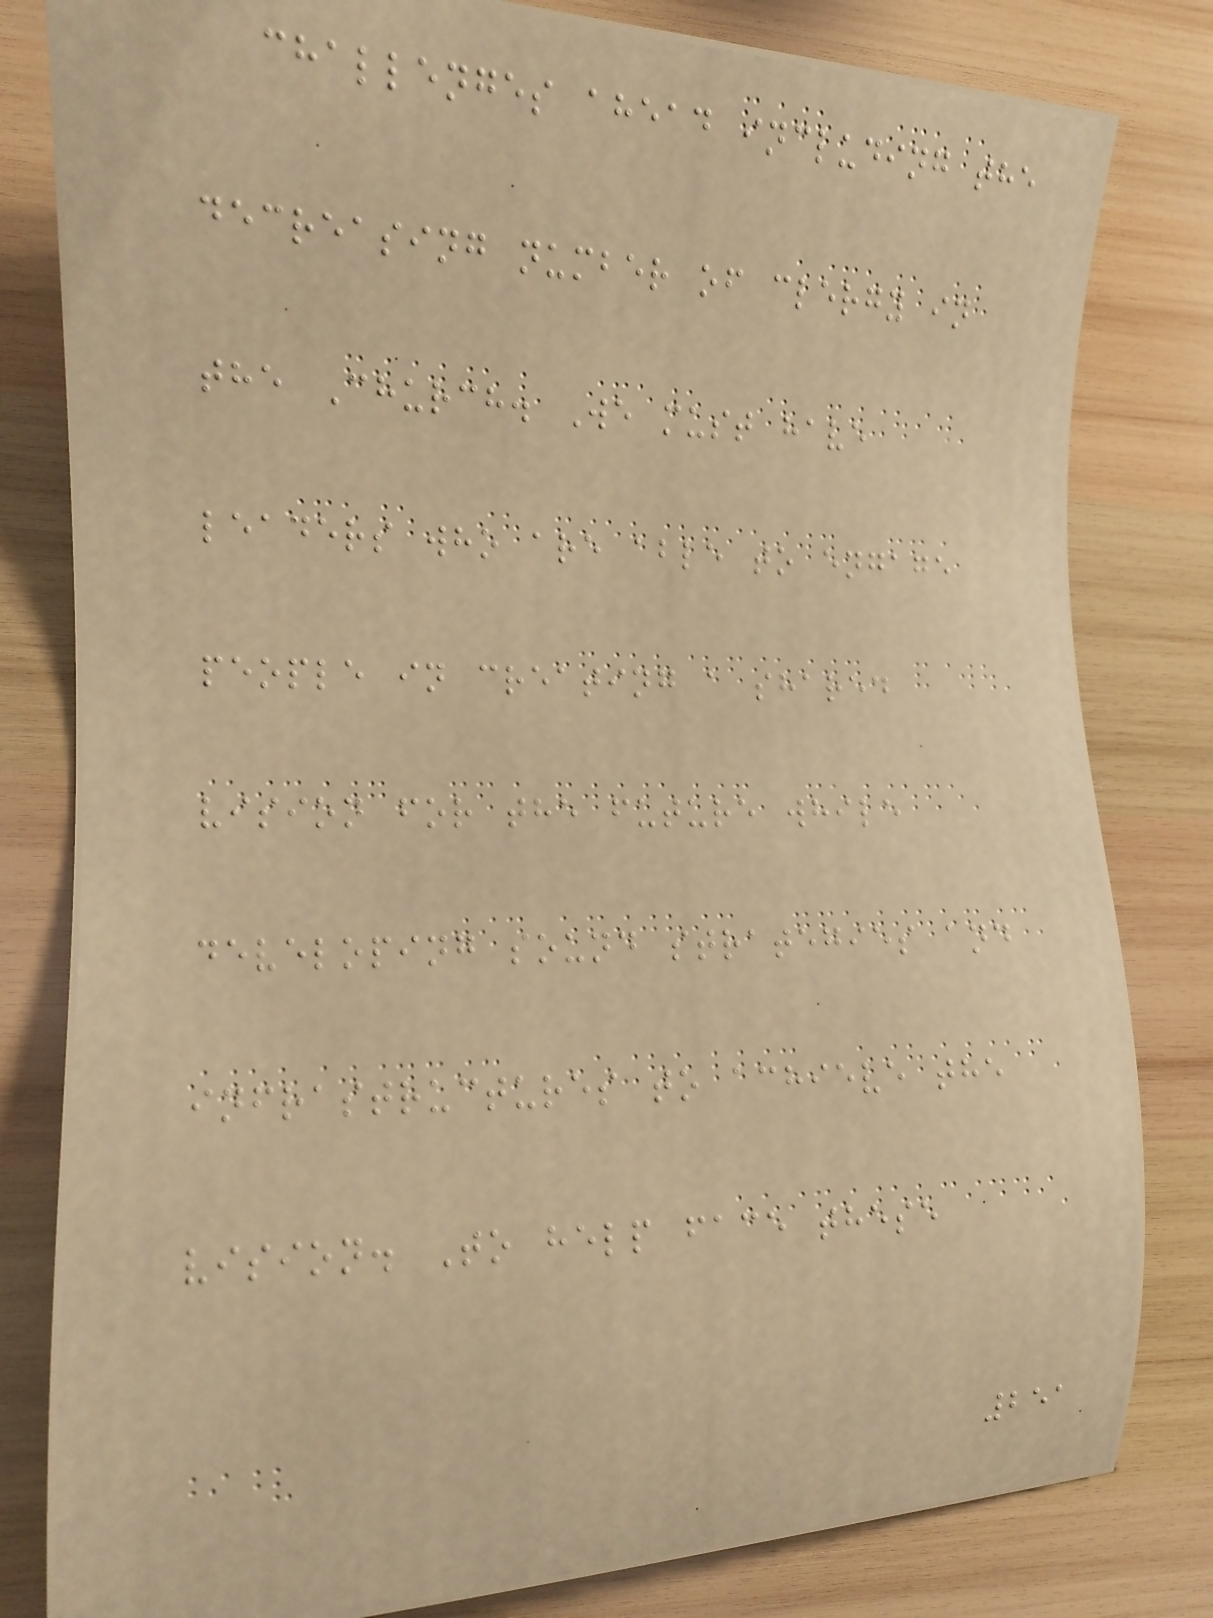challenges ahead including the
decreasing number of clergy in
the Church. We must have
leaders who are able to engage
people in creating a shared
vision for the future while
developing sound strategies and
infrastructures to achieve the
vision. To help face these
251
